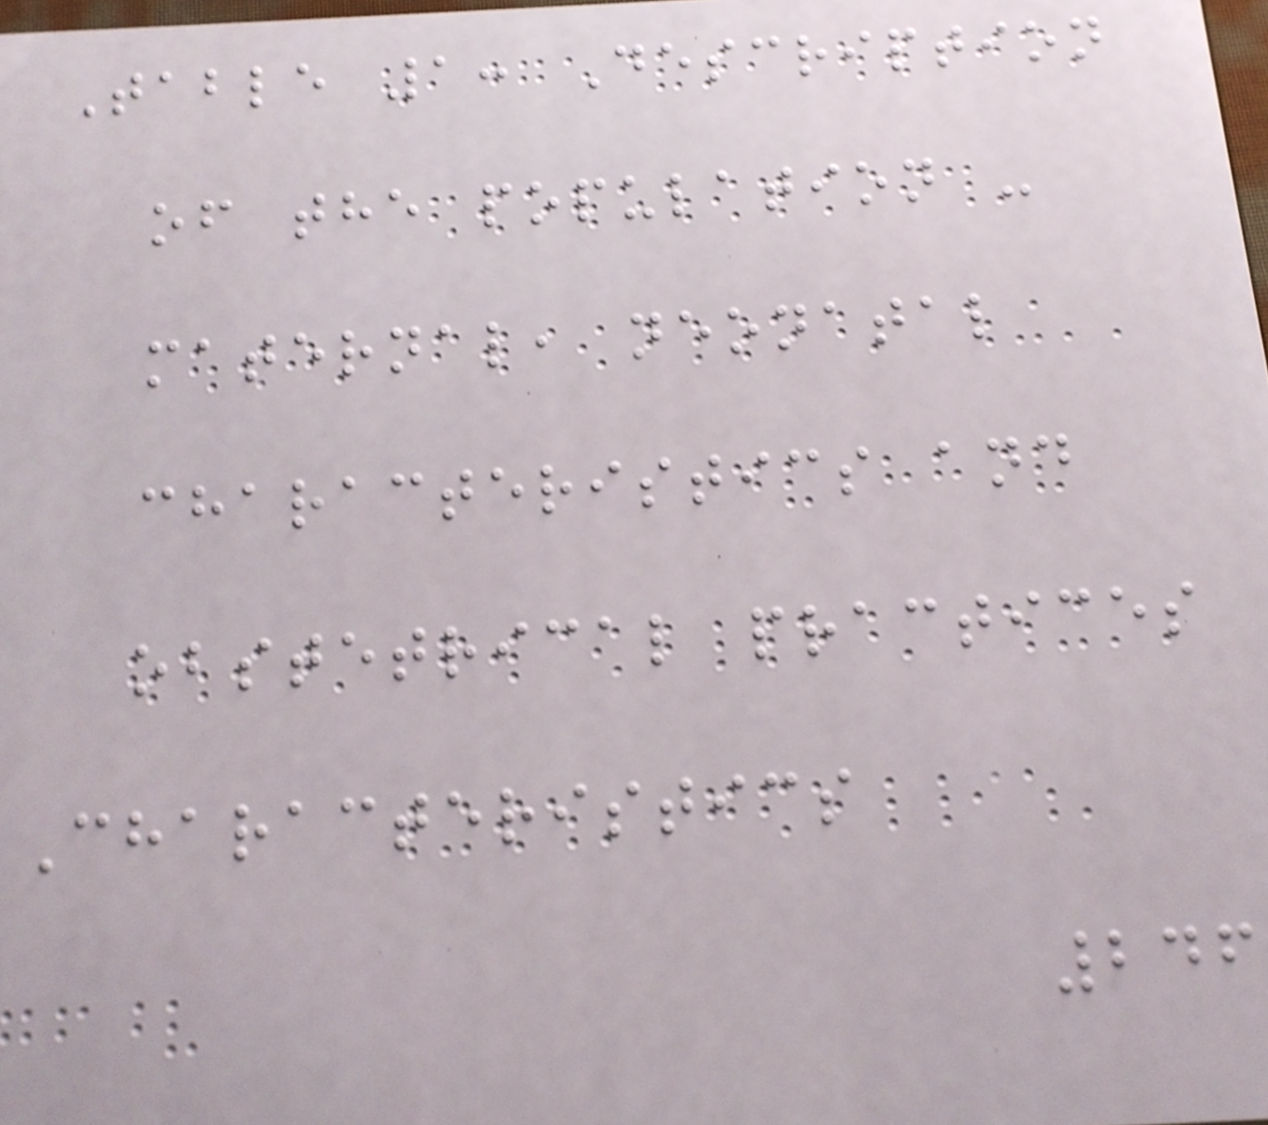Table 1: Description
of the population -
maternal, neonatal
characteristics and
obstetrical practices
Characteristics
246
